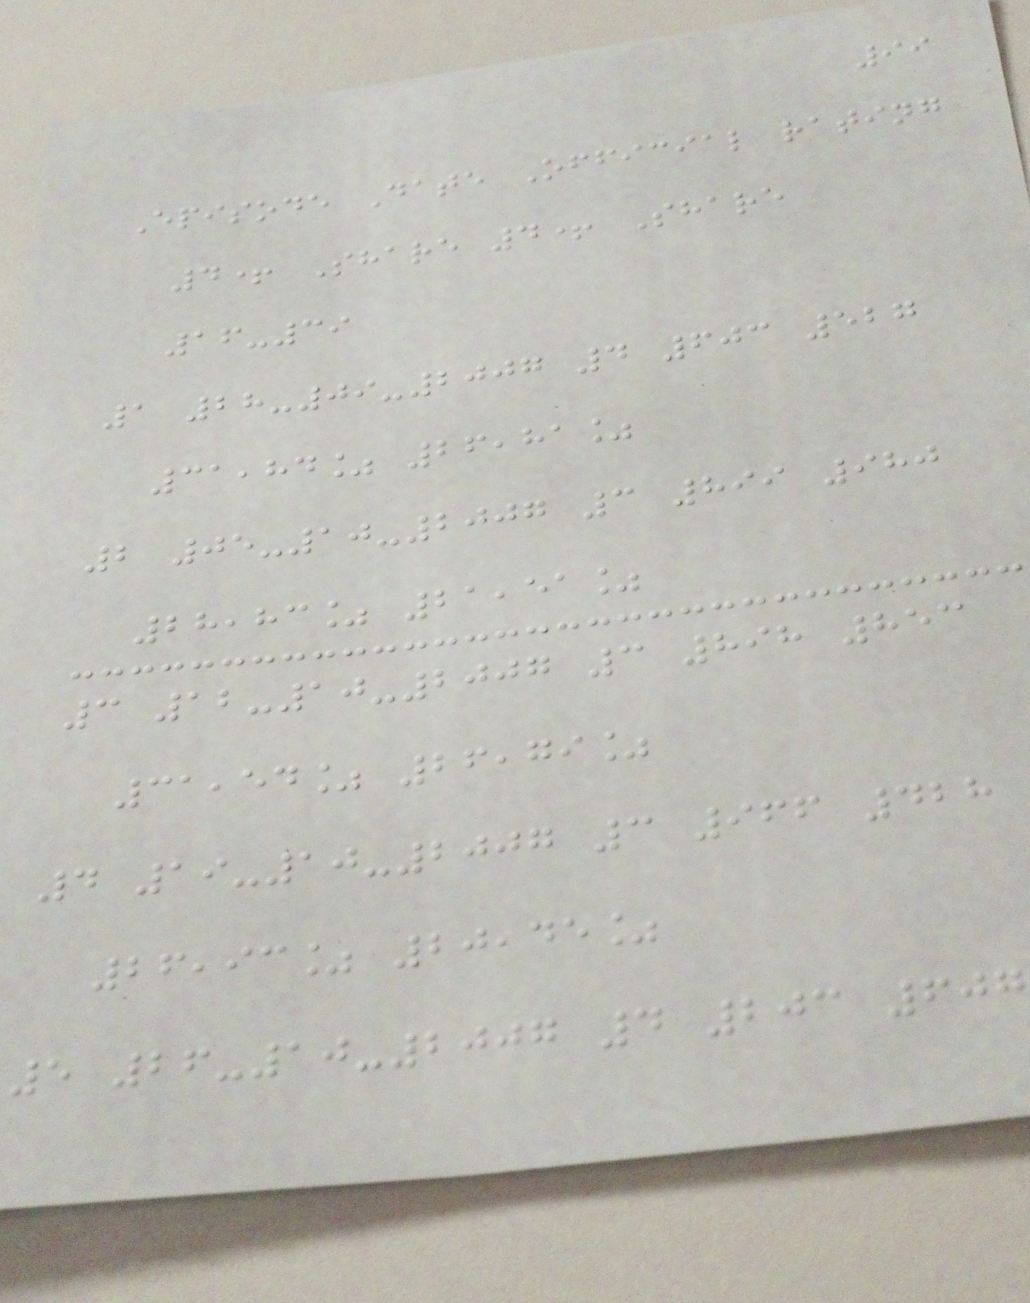99
Episode Date Official rating
4+ Share 4+ Share
16-39
1 28-09-2007 4 603 527
31,84% 26,81%
2 05-10-2007 3 899 980
28,83% 21,51%
3 12-10-2007 3 898 853
31,54% 26,79%
4 19-10-2007 3 966 428
26,93% 20,45%
5 26-10-2007 4 203 607
